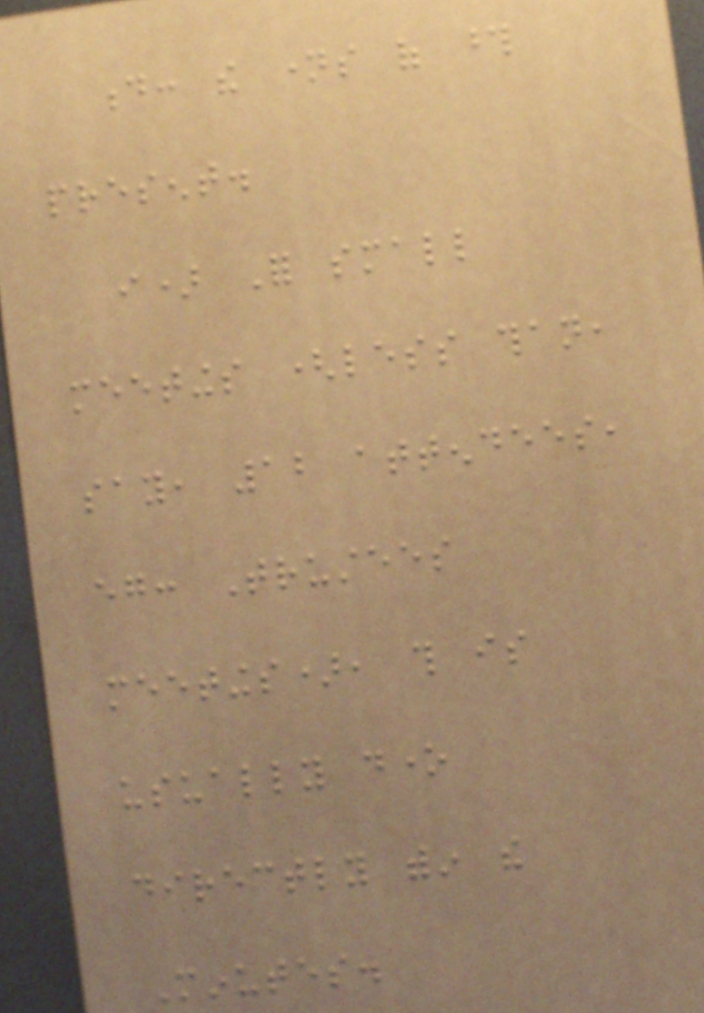d: the names of those
present.
i) For small
meetings (less than,
say, 12 attendees,
eg: Trustees
meetings), this is
usually done
directly within the
Minutes.
